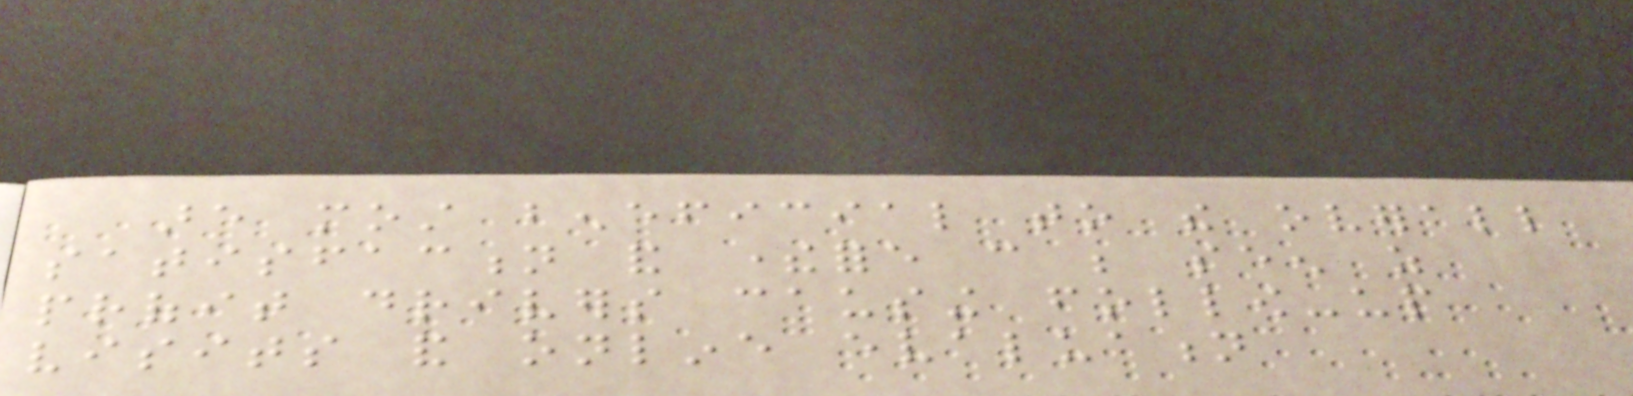are most beneficial to the overall
satisfaction and therefore can be seen as
profit drivers causing follow-up
visits and online evaluation
